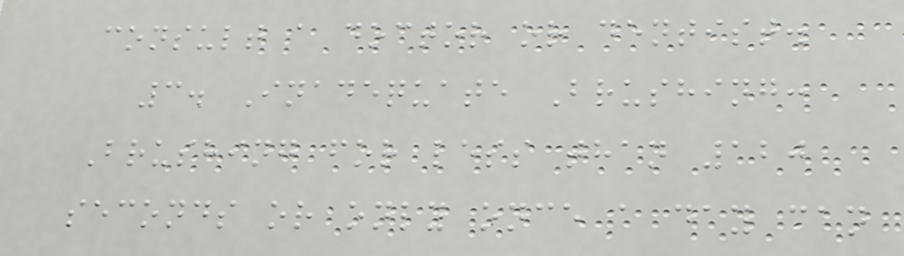consult a doctor or dentist.
3. Inadequate Brushing:
Brushing for less than 120
seconds or only once a day can
